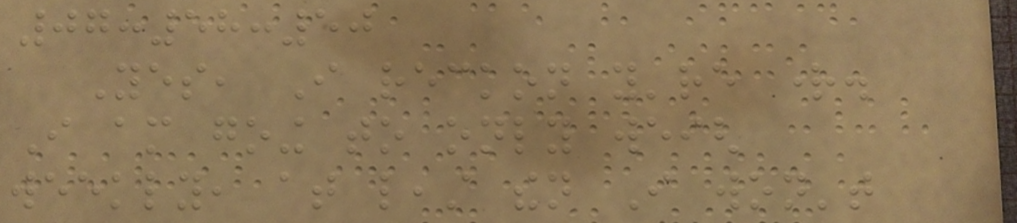07:58:50
Yes, I reckon you're right.
I am going to only weigh
weekly, at least then I won't
